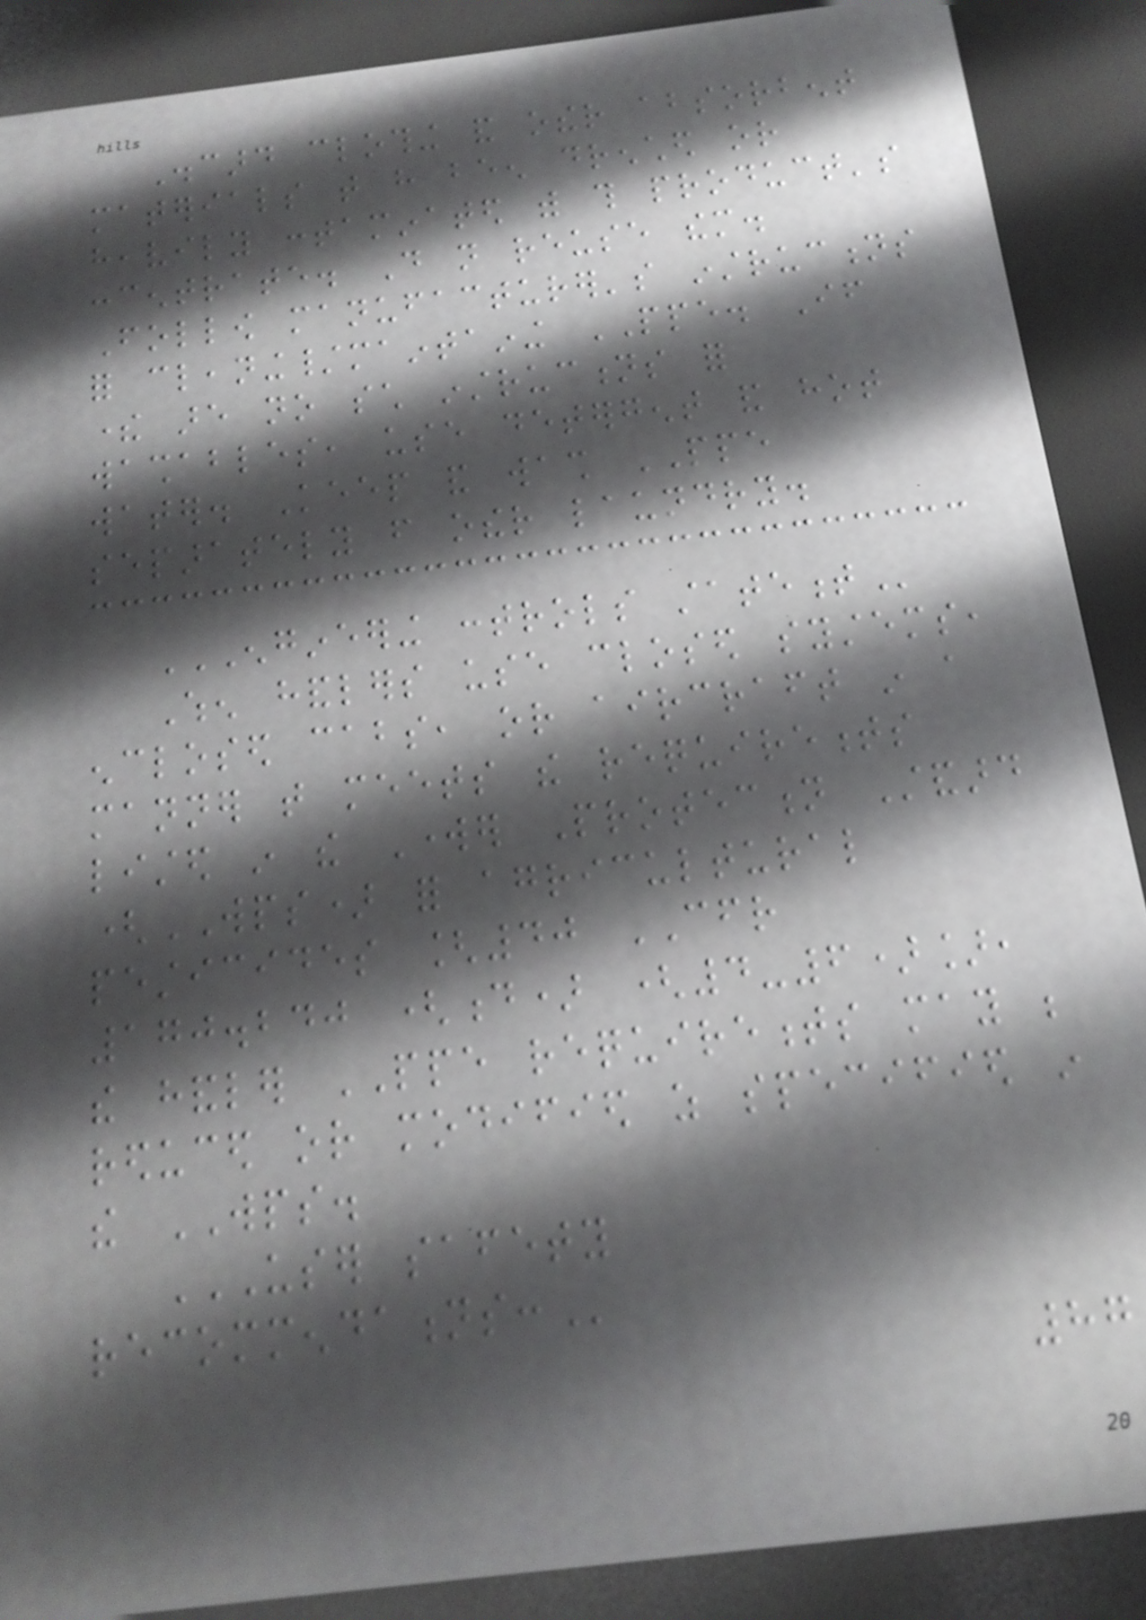Discard clothing and other absorbent
materials that have been drenched or
heavily contaminated with this product's
concentrate. Do not reuse them.
Follow manufacturer's instructions
for cleaning/maintaining PPE. If
there are no such instructions for
washables, use detergent and hot
water. Keep and wash PPE
separately from other laundry.
ENGINEERING CONTROLS STATEMENT
When handlers use closed systems,
enclosed cabs, or aircraft in a
manner that meets the requirements
listed in the Worker Protection Standard
(WPS) for agricultural
pesticides [40 CFR
170.240 (d) (4-6)],
the handler PPE requirements may be
reduced or modified as specified in
the WPS.
USER SAFETY
RECOMMENDATIONS:
87
